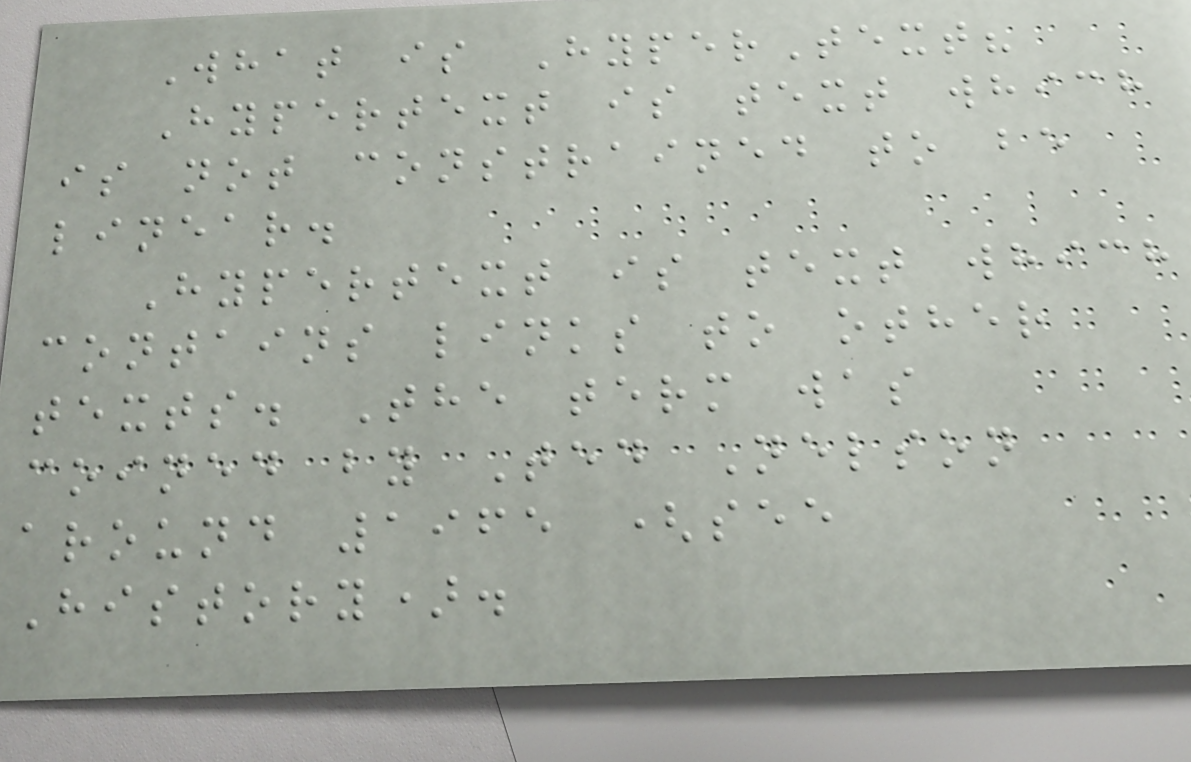What is HyperText?
Hypertext is text which
is not constrained to be
linear.
Hypertext is text which
contains links to other
texts. The term was
coined by Ted Nelson
around 1965 (see
History).
